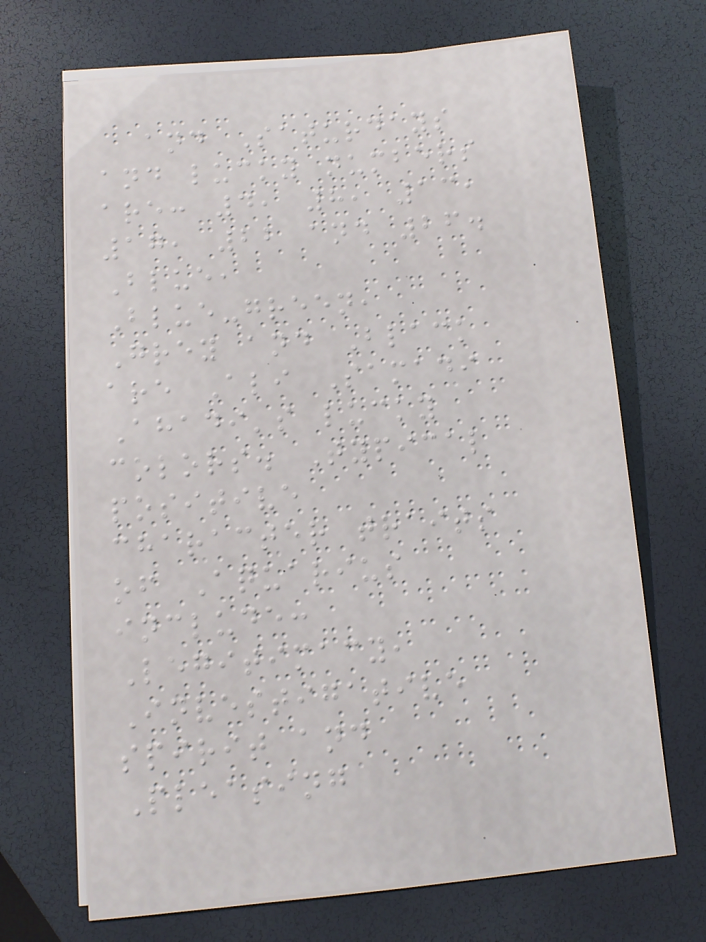and Saturdays
and lucky numbers
are: 4, 8, 13,
17, 22 and 26.
Blue,
Blue-green,
Grey and Black
are Ali Samadi
Ahadi's lucky
colors. Typical
positive
character traits
of Aquarius
include:
Legitimacy,
Investigative
spirit and
Pleasing
